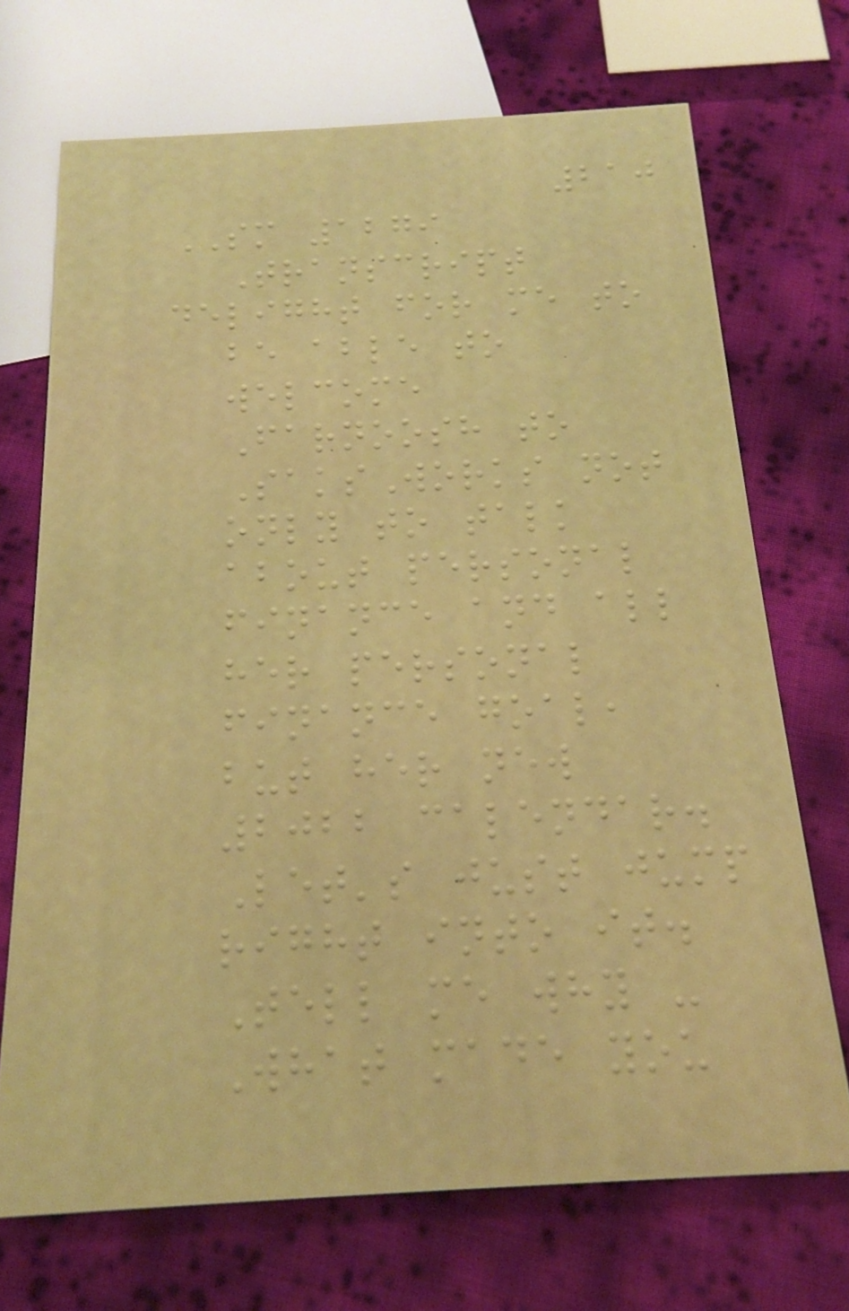210
SM 1279
Transcript
delight for me to
be able to
welcome
Farnoosh to
SaksWorks not
only to talk
about personal
finance and all
her personal
finance goal,
but her new
2022 calendar.
Let's just jump
right into it.
Tell me why -
What made you
